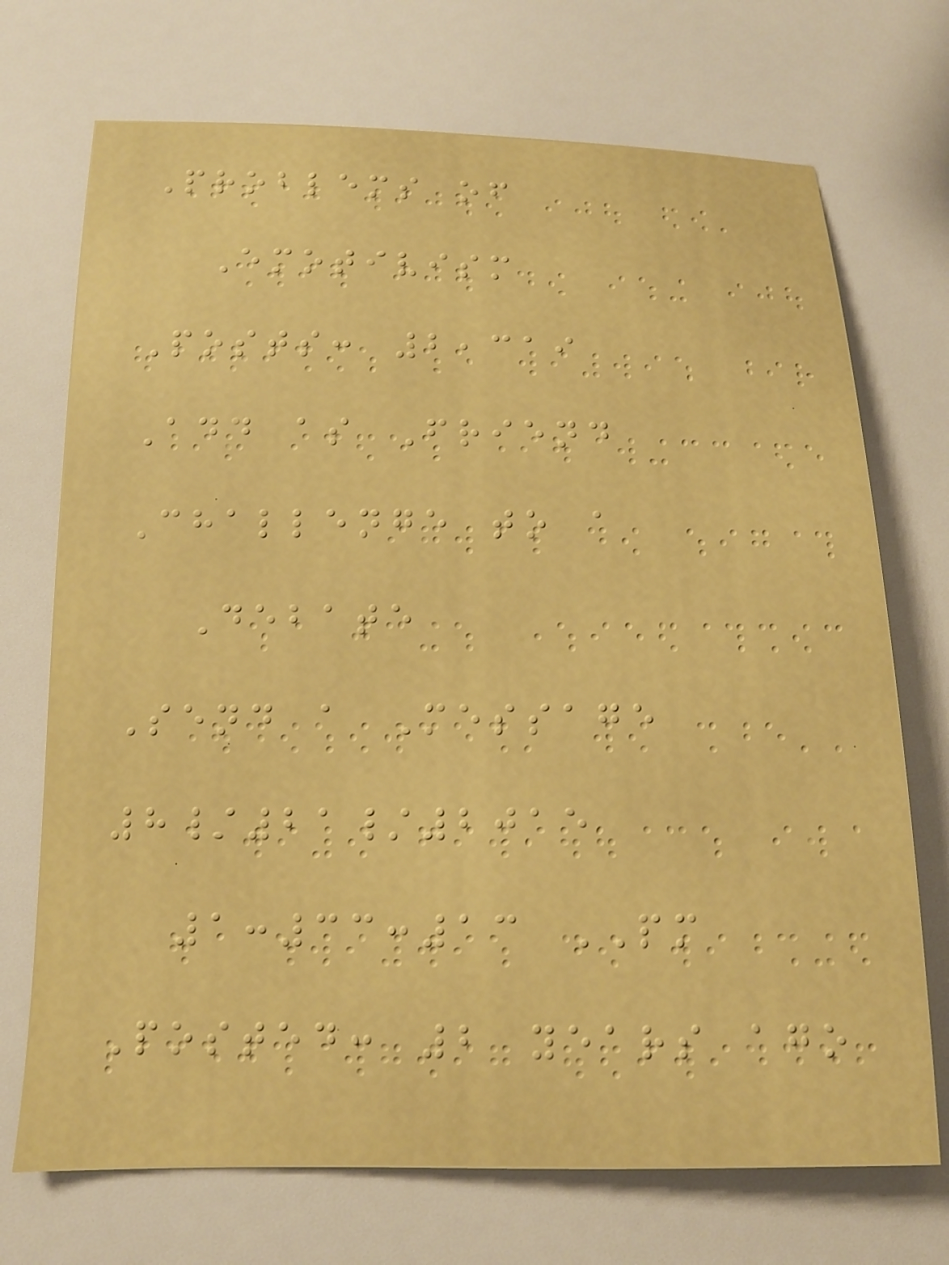Problems of
Emotivism
Posts: 2,319
Add as Friend
Challenge to a
Debate
Send a Message
8/21/2015
1:33:13 PM
Posted: 2 years ago
